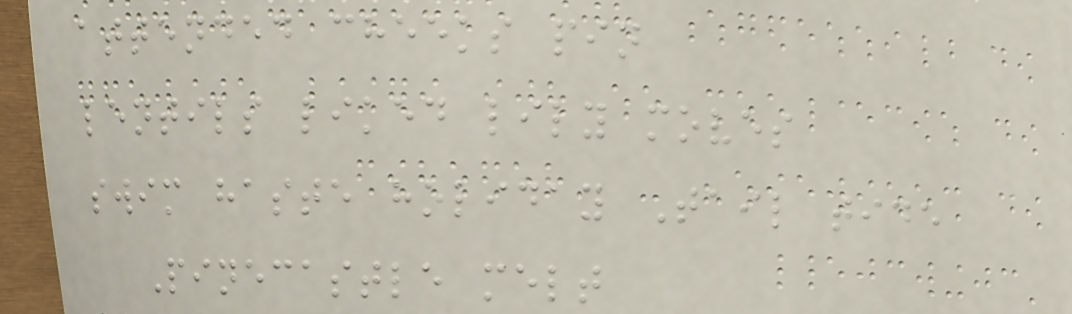attended cheeks pin
lentils liked lily moves
swim haste holiday Tail tide
Pinecastle melt
